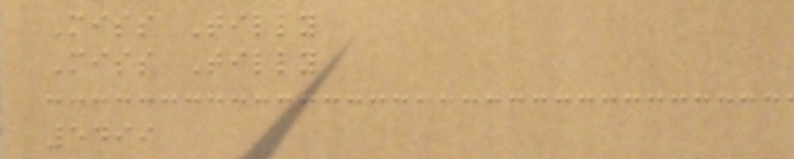Miss Tilly
Miss Tilly
5499
